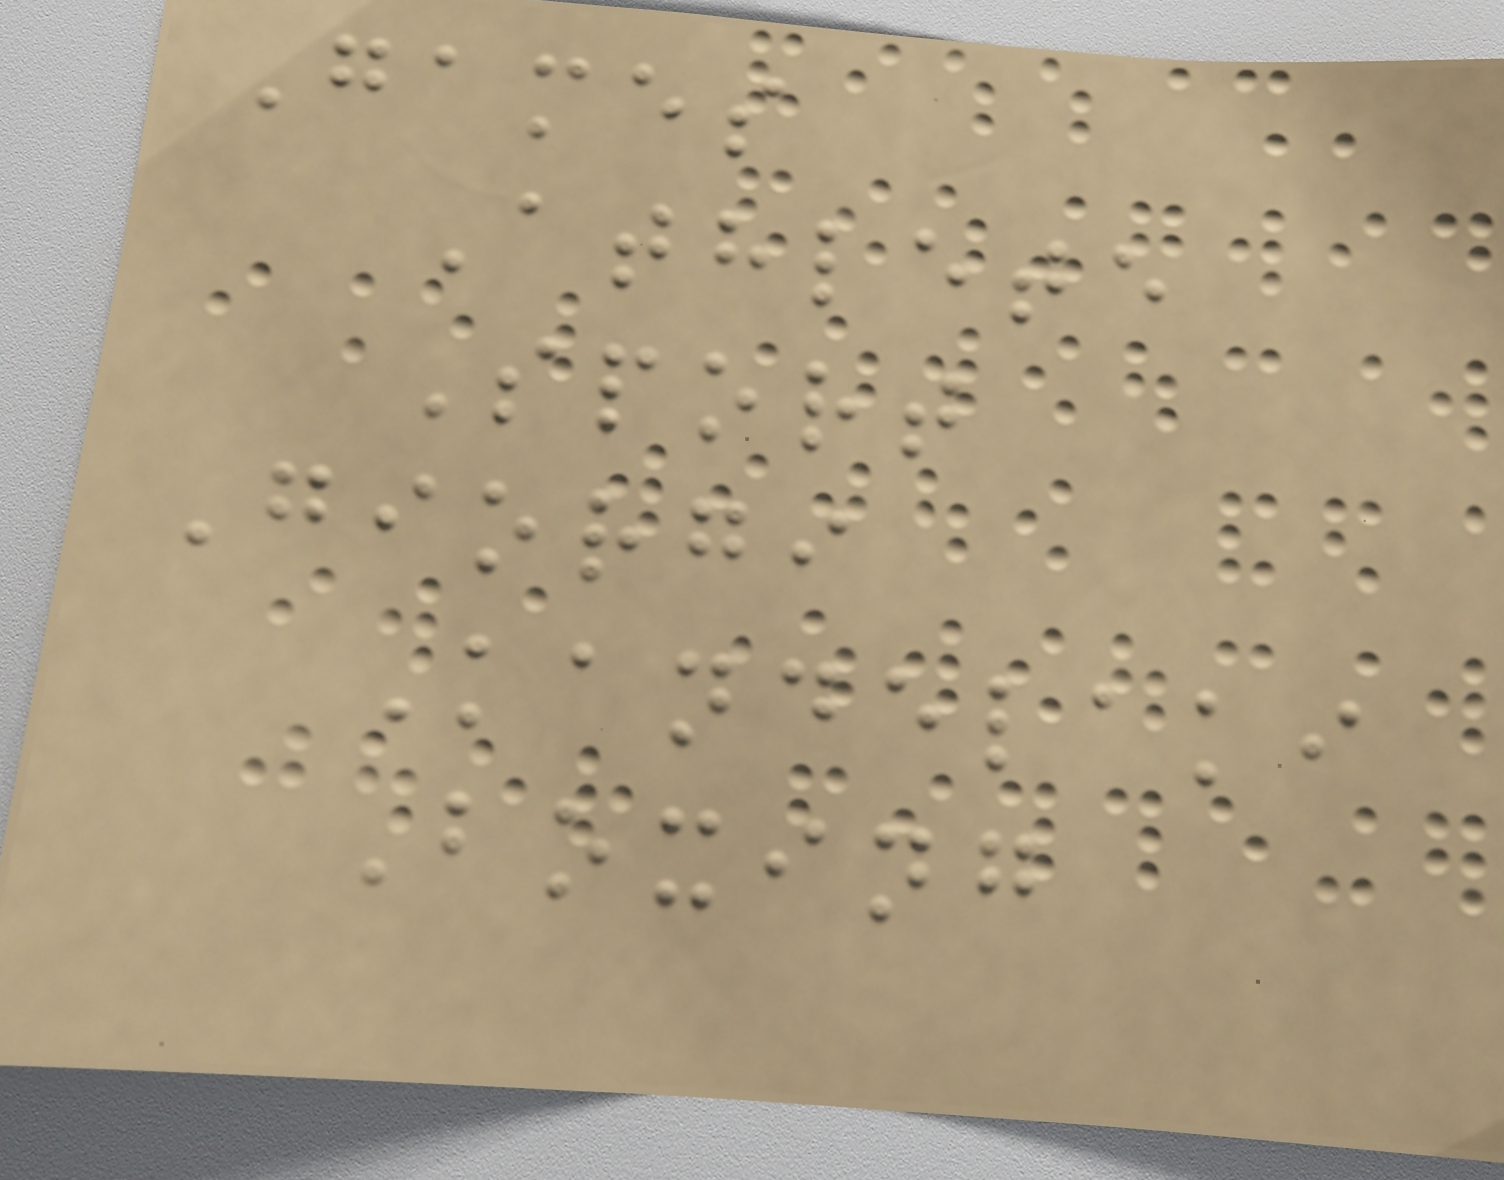Games
Athlete
Sport
Giorgi
Kandelaki
Boxing
